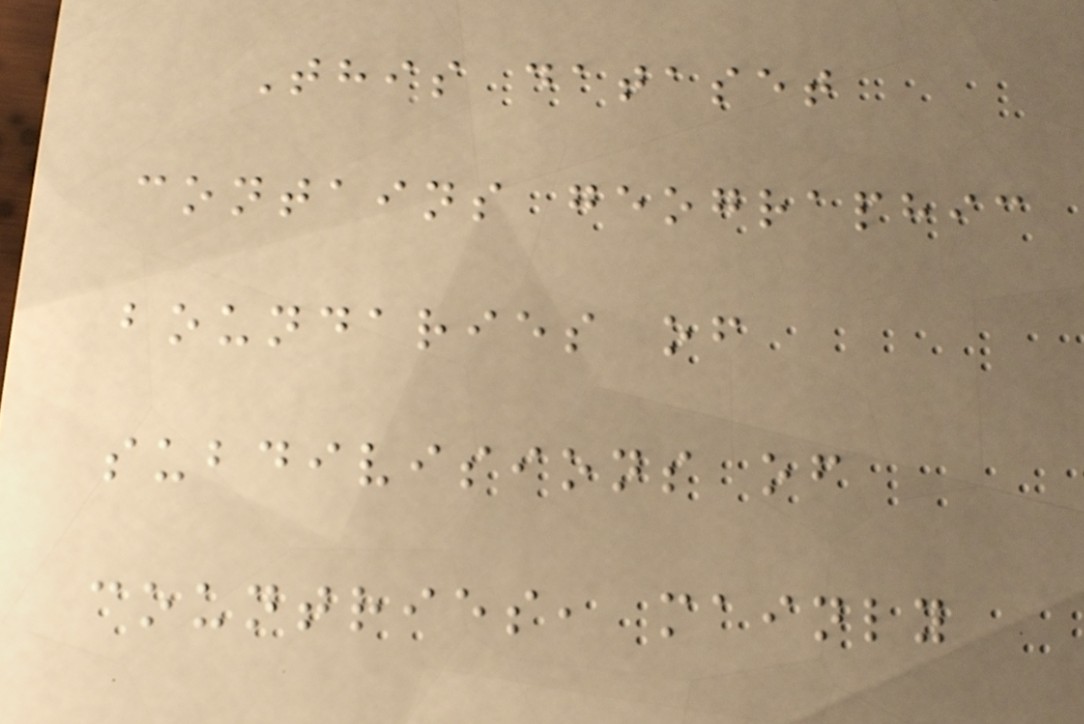This dataset
contains geographic
boundaries of
subdivisions of
countries, mainly
